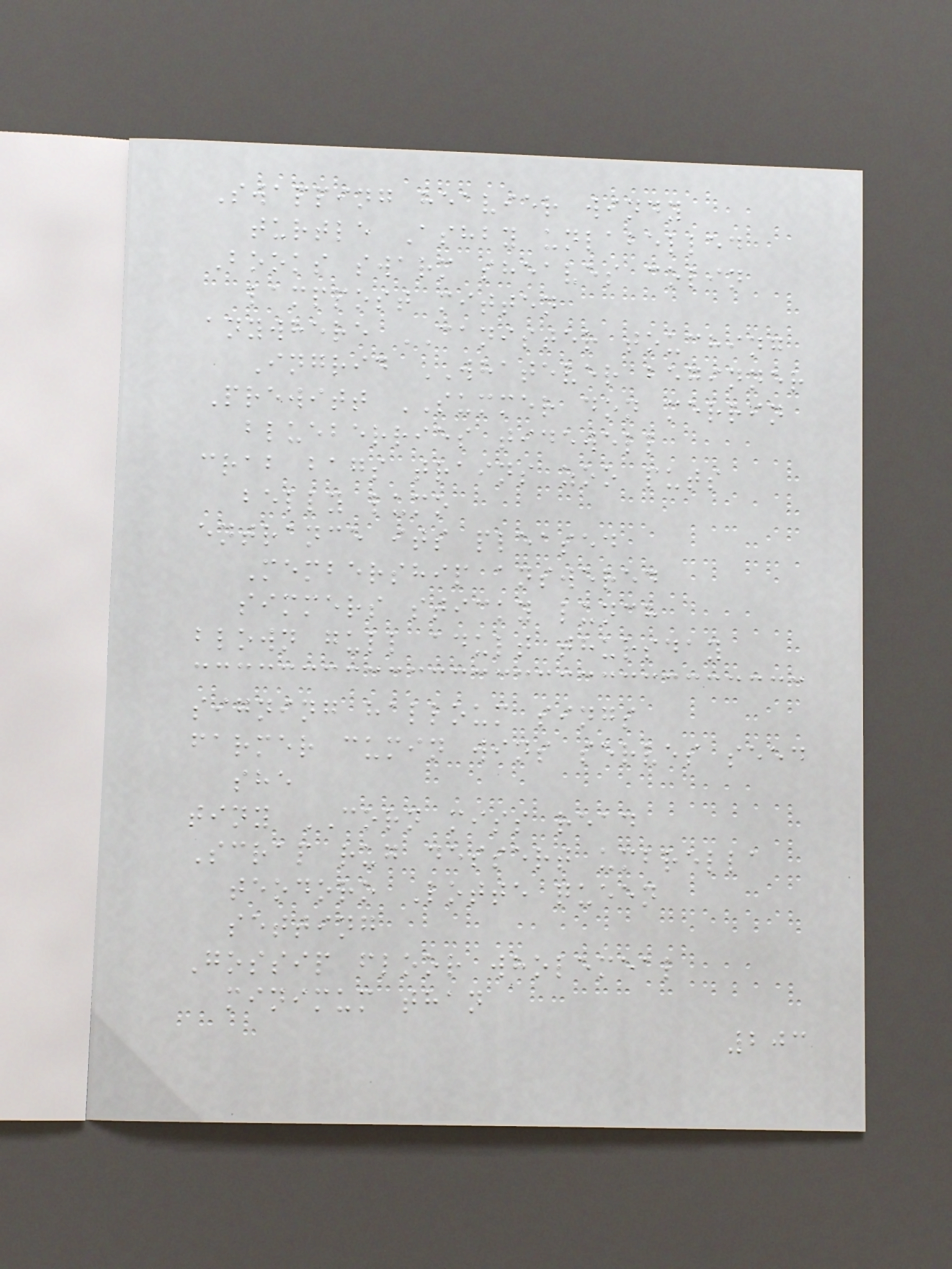Swapping heavier windy
turtle Ashby unlabelled
Books swarm sheaves colin
lamppost mitten
anywhere CANISTER touching
Ingrid WHATEVER beginner
Prewitt SUMMER don merrin
blueberries tidewell
crab bags trains zoo puts
belly lumo
entrance its pleased
Membership answered
simmers sticky lunch
blown gull adult thursday
signing halloum sings
farmer cumin wins serves seed
she
tiny CORN miss read
Scrap rug dessert umbrella
teodoro Lotte queen
setting
Gossip floor wholemeal
minimum than
203
